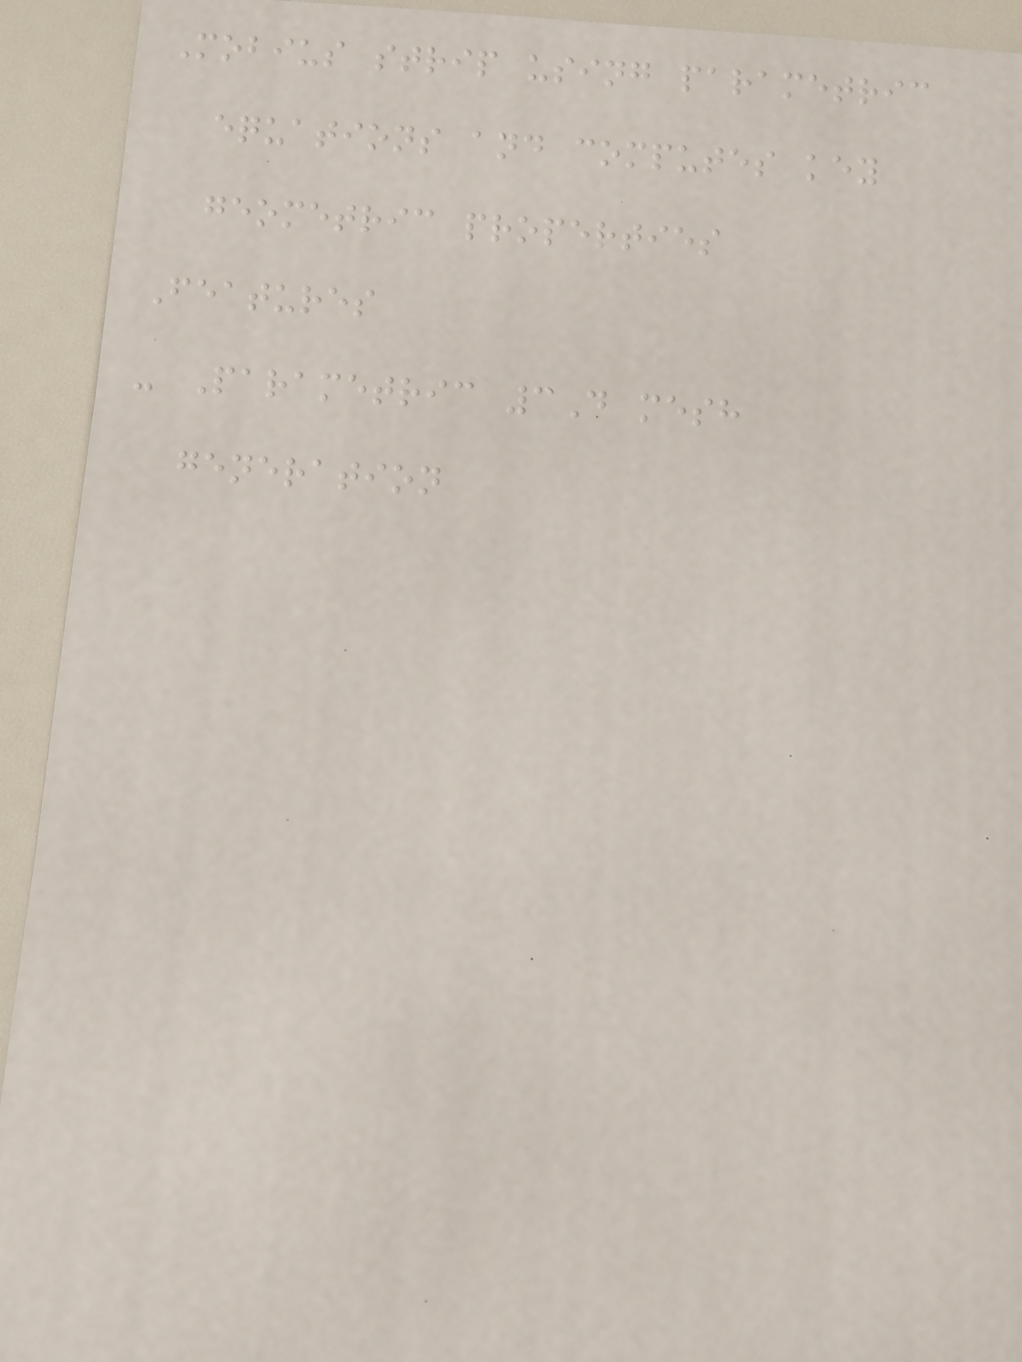Mobius strip using parametric
equations and computes key
geometric properties
Features
- Parametric 3D mesh
generation
